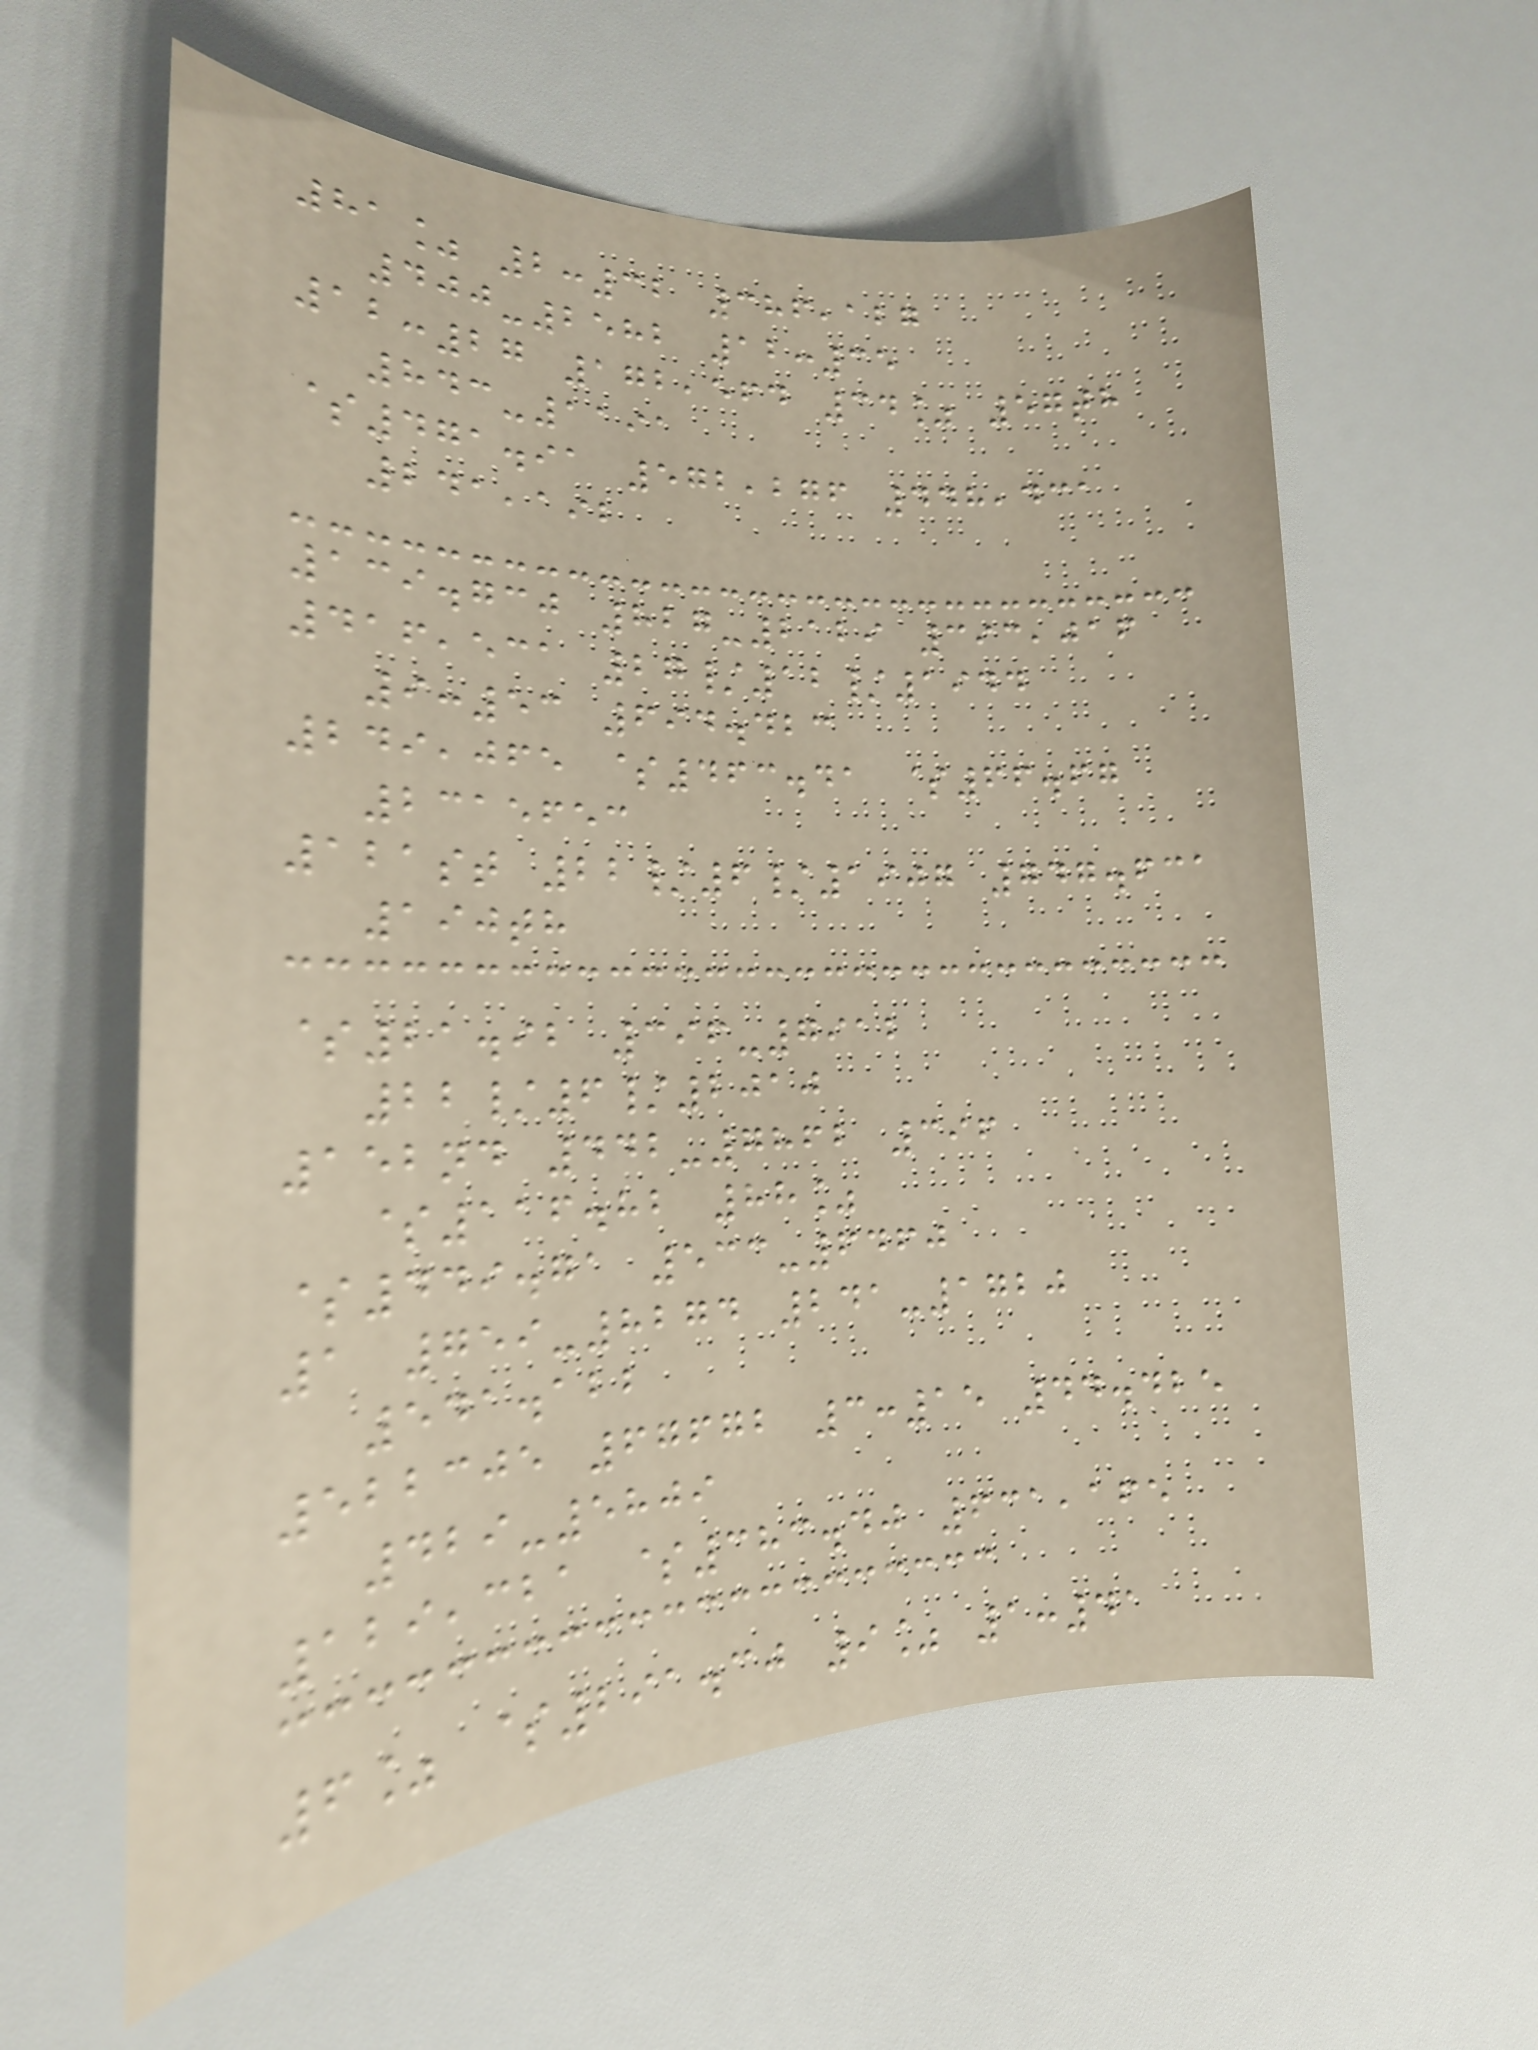81% 2:32 386,127
400-2582 12:35
12:27 172,564 34% 57th
843-1191
$471.91 572,276 448,431
241,192
139.730 827-2129 393,016
416,531 27/12/1944
9:53 694.423
249,065 $463.41 $66.67
2315653
121st 22/6/1907 747.631
190th
$21.92 396-7912
22/6/2010
152nd 442-7862 396
$116.82 88%
$449.71 533-6460
1 759-8274 241-1720
541.122
522305 67672 3:15 44.425
429-5809
129,321 $383.40 631,165
6% $291.30 9% 1:41
